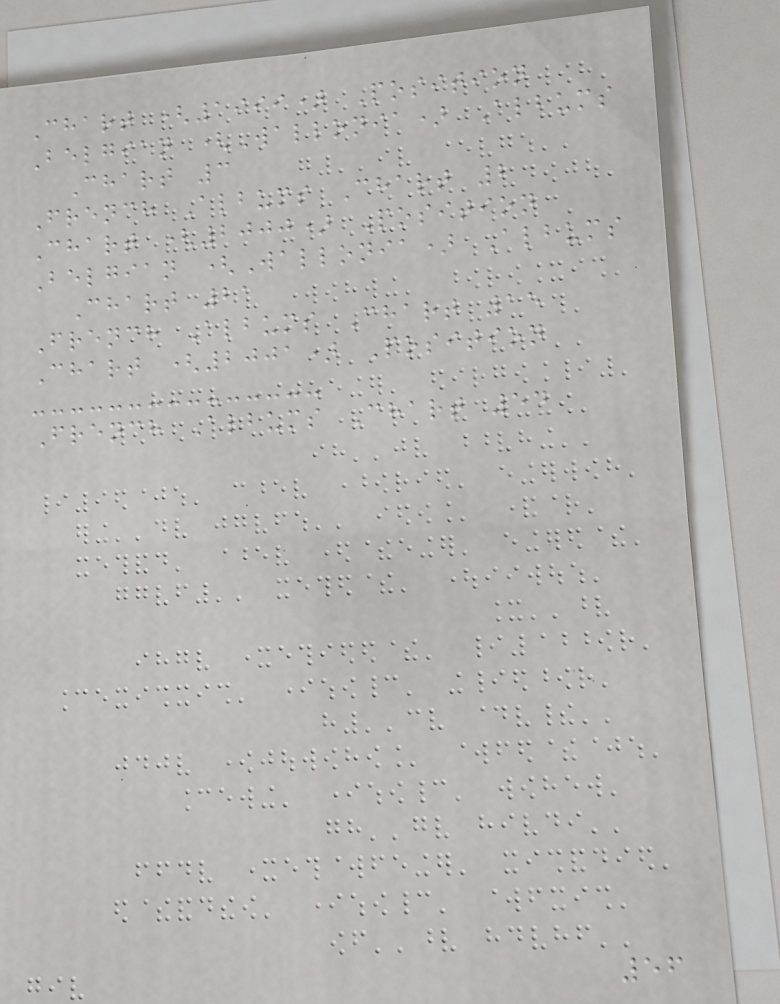Chart (1999) Position
Belgian (Wallonia) Albums
Chart 3
French Albums Chart 2
Chart (2000) Position
Belgian (Wallonia) Albums
Chart 21
French Albums Chart 15
Chart (2001) Position
French Albums Chart 54
56
